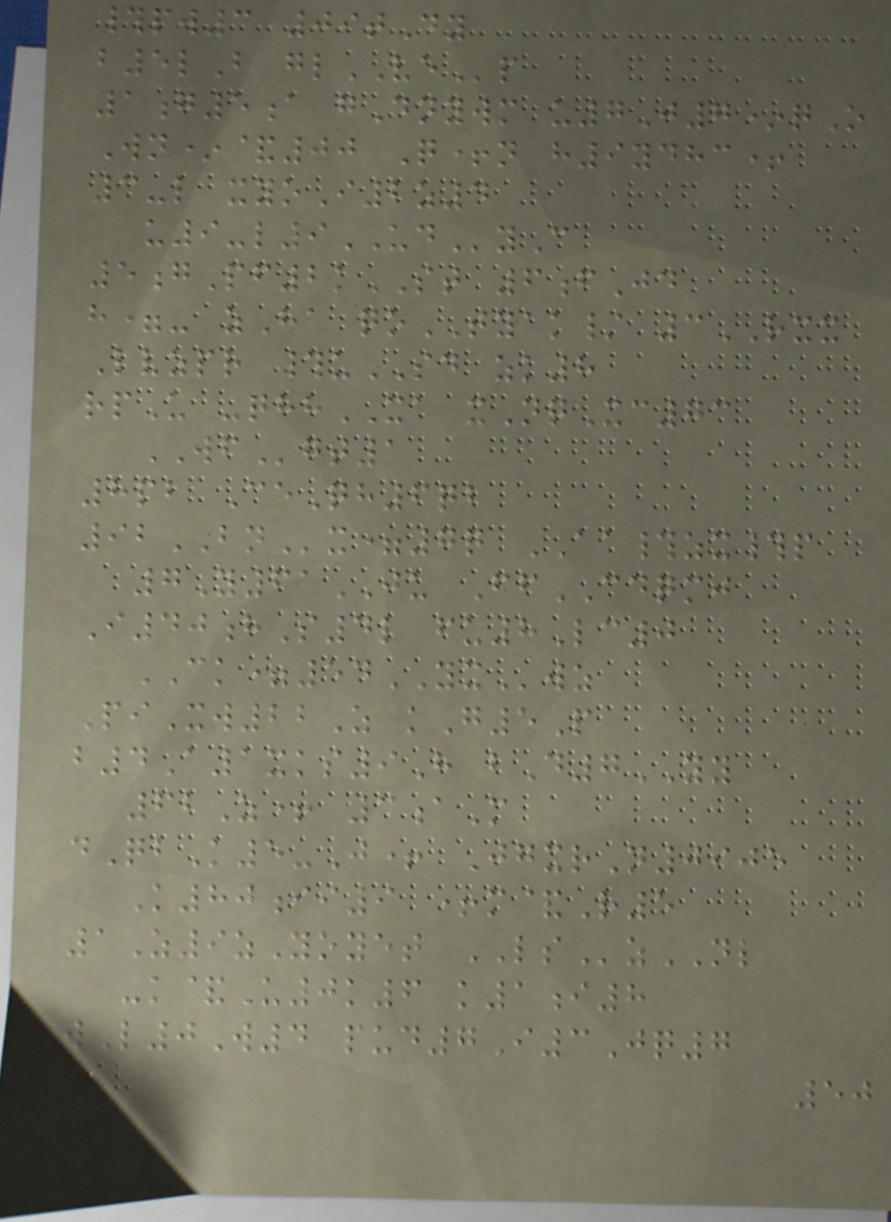#pw3 09tDy
b5lB glVEp
1g5a gDnywm u7J7*qO
Wn*&00 Q+n h9ydhc+
3-l xyoI2z4
u9-l9UDyC
5gPf2kST 6fJd
h=- zHa qoTYAK/ 3RXX
Lvzpr #uSD zk8
rpU -qhhXA xNqXc73
WFgt1
8pb CeQh6qb
92BNx=7q AA#zx#p
7Y61JU FfCDQMJ
I40hS4l fu8Lc0
CK=54YXwz
PiXw22Z kG5P
b4A1xks9H bD7YY
62Z+ 3aM
dQbK5-J+ JgxrN0905
K80ii9 +m&R5
1Z9zYoyet LSzNL
-k&U0k6 k1i8
wL0W4 pud7I3Jq7
50
